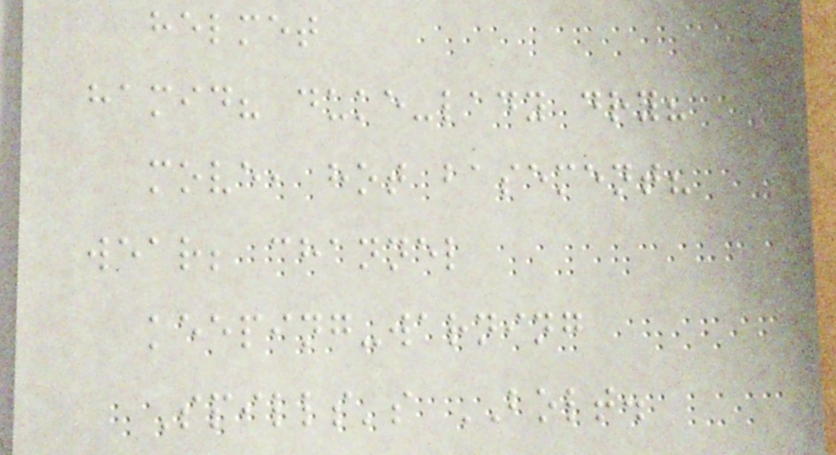helmet
hamid? duke-lady dry?
move, hot basement?
wear; channel
keeping-warning
Spills's BOLT.
